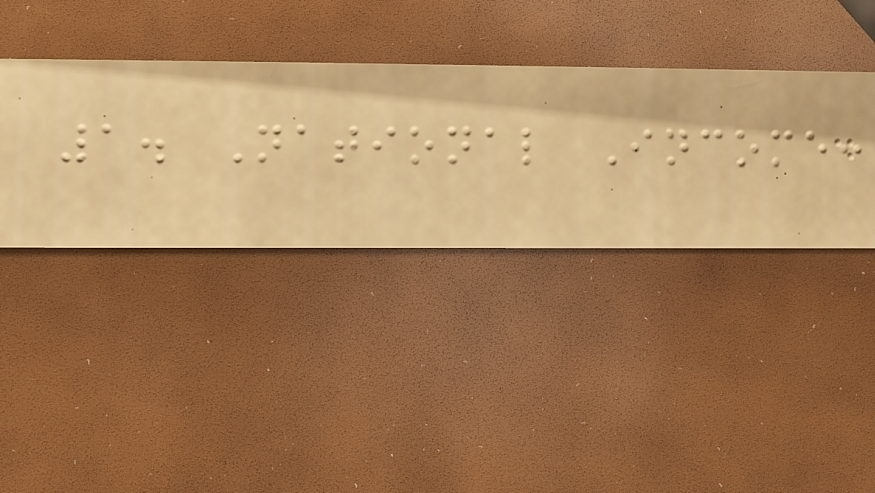1. National Income:
